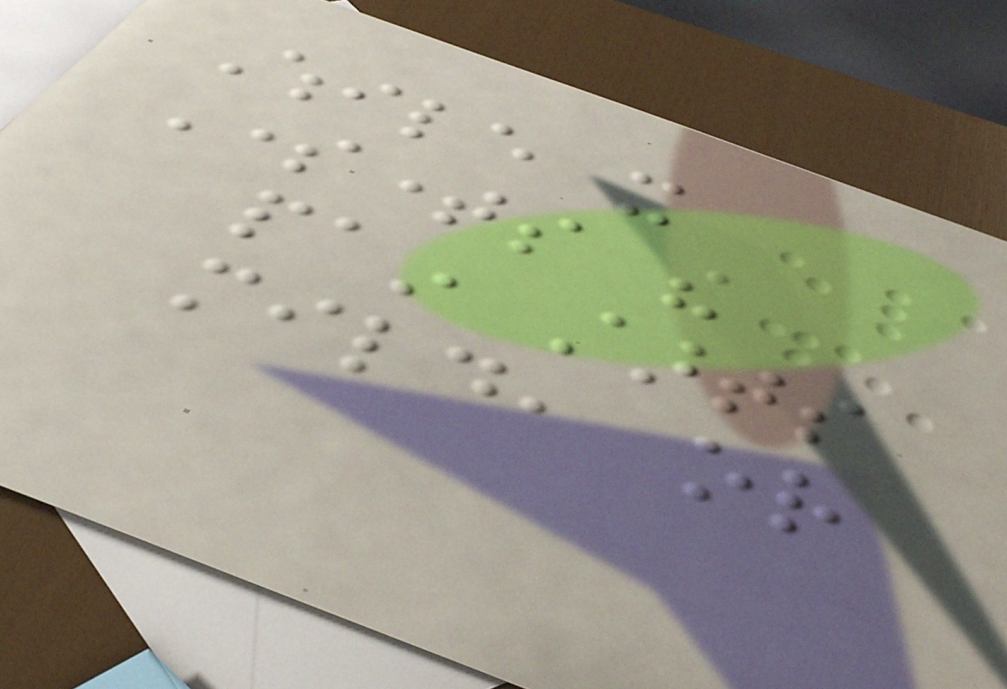While it
Sometimes the
pain starts
mild, or
